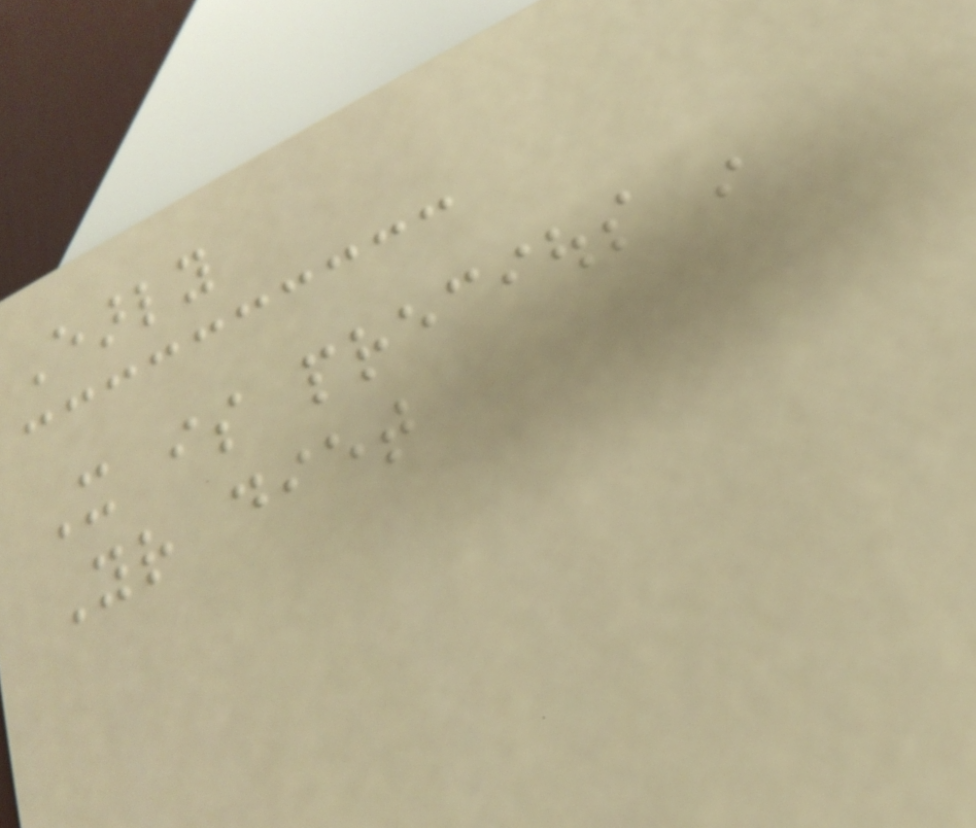Early
It is precious in
Your diet
